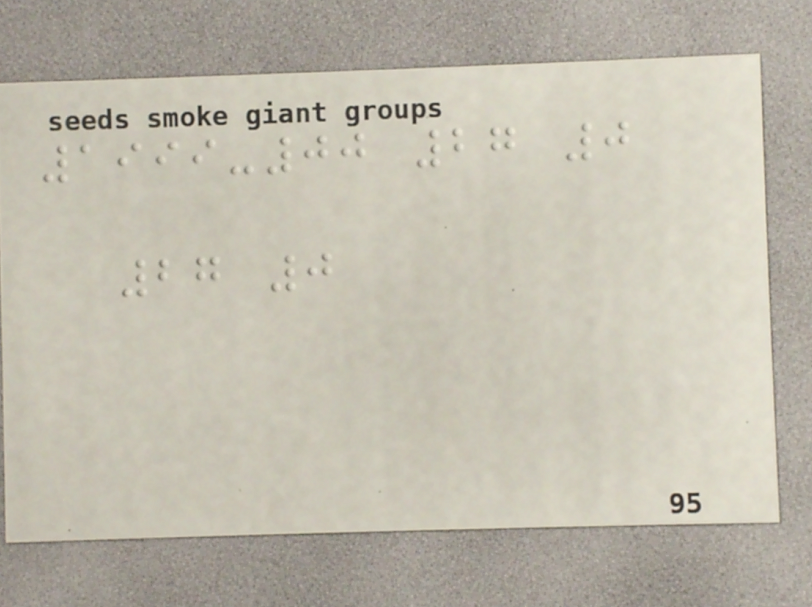1999-00 27 0
27 0
